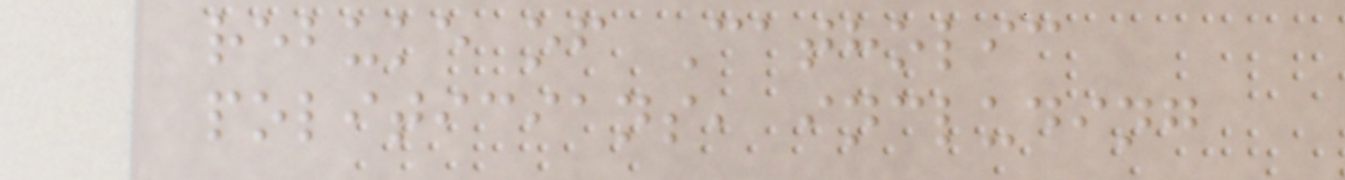rebuke of Catholic
politicians, including
